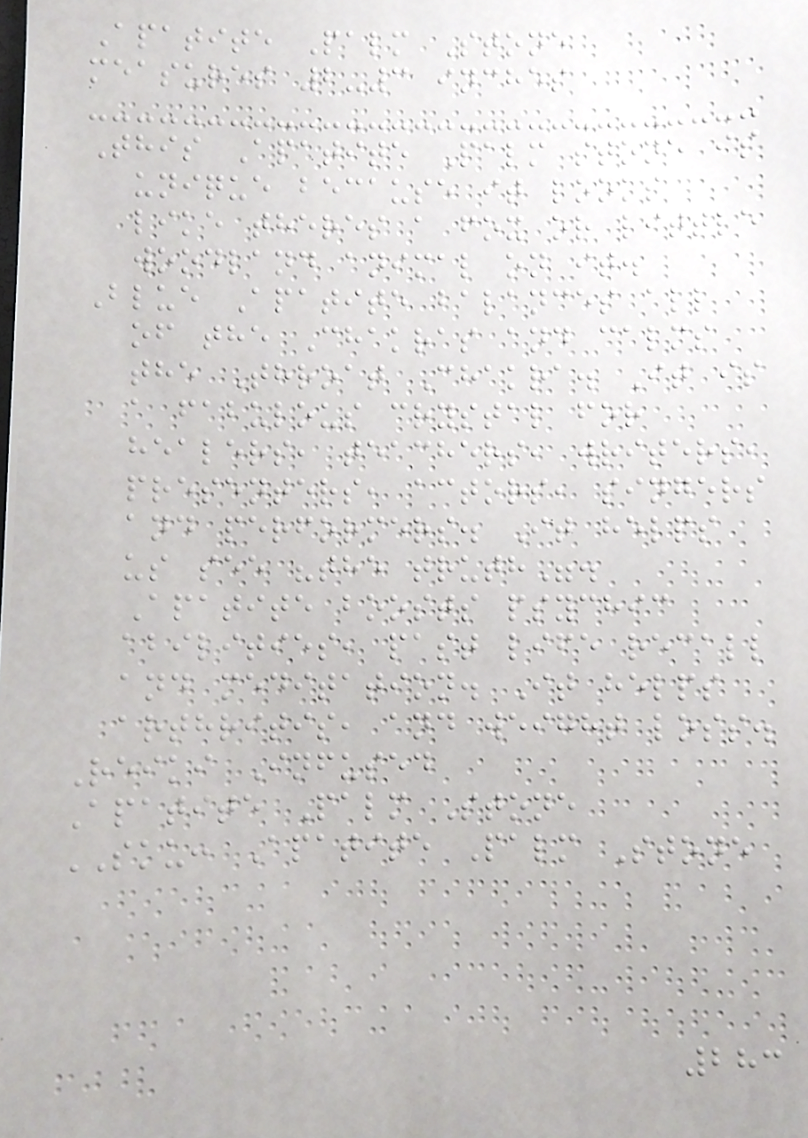Apatite Palm Stone
measures 2-3 inches
This Apatite Palm stone is
unique because it looks
like theres a fox or little
woodland animal on it.
Blue Apatite balances all
of the Chakras and calms
the Throat Chakra. It is
a fabulous crystal for
healers, teachers, writers,
presenters, actors, singers
and performers. It helps
us see "the truth".
Apatite boosts psychic
abilities, past life recall
and meditation. It helps
arthritis, and weight loss.
Reiki Infused
Apatite Palm Stone
SKU: Apatite Palm Stone
283
